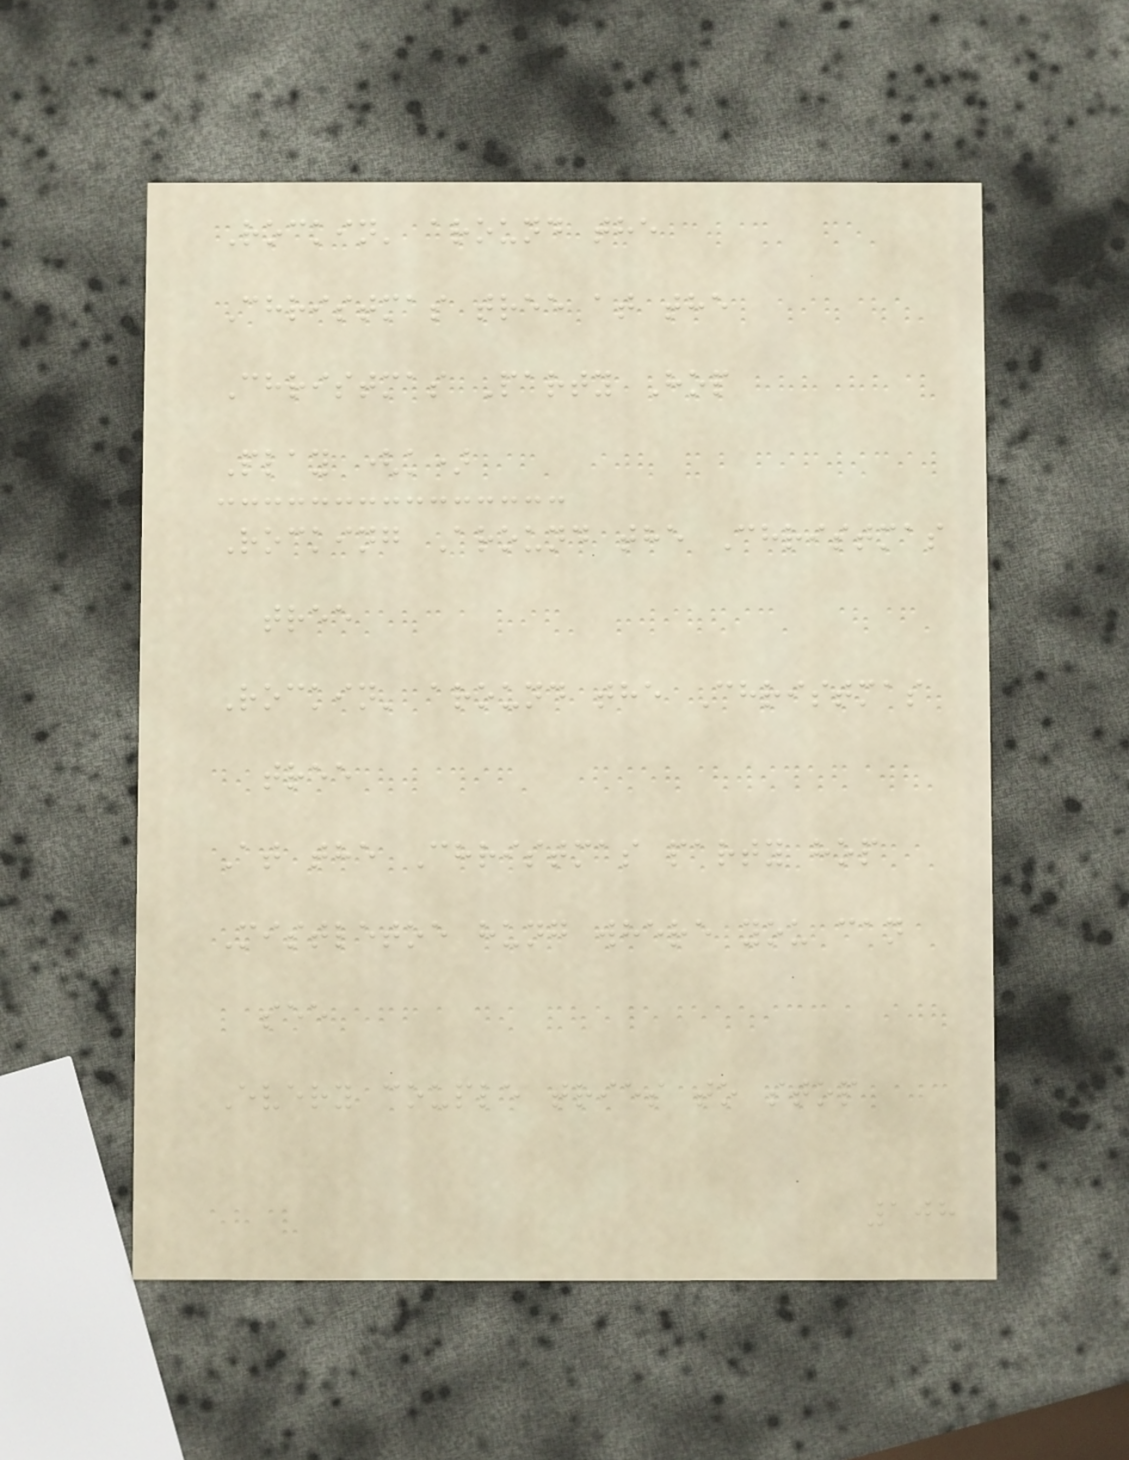Rockin' around the
Christmas tree at the
Christmas Party Hop
Play (k)
Rocking Around the Christmas
tree
Rockin' around the Christmas
tree
At the Christmas party hop
Mistletoe hung where you can
see
Every couple tries to stop
108
